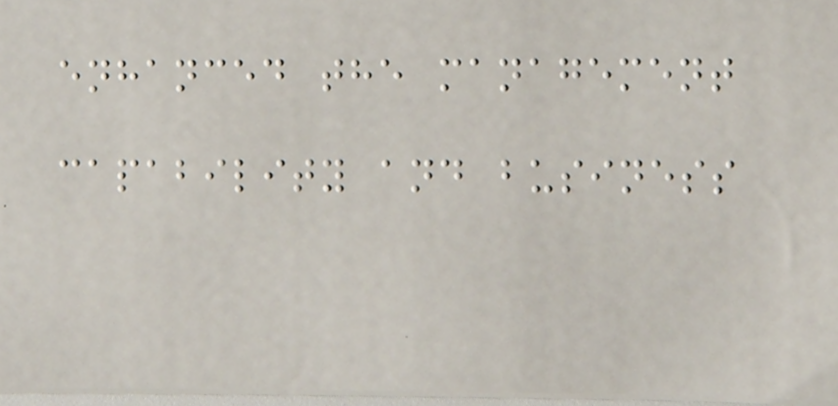enhanced the management
capability and business
